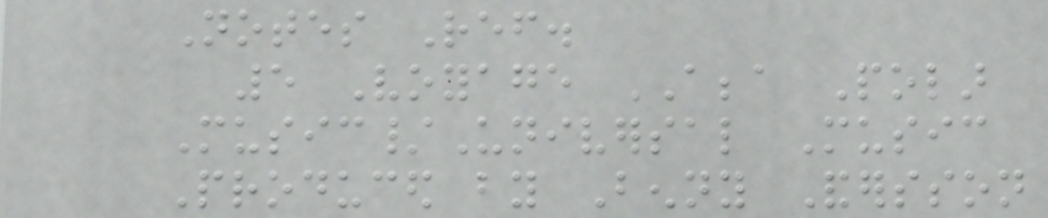Notes Ref.
5 Voyage ABBA Polar
Music/Universal Music
Produced by Benny Andersson
